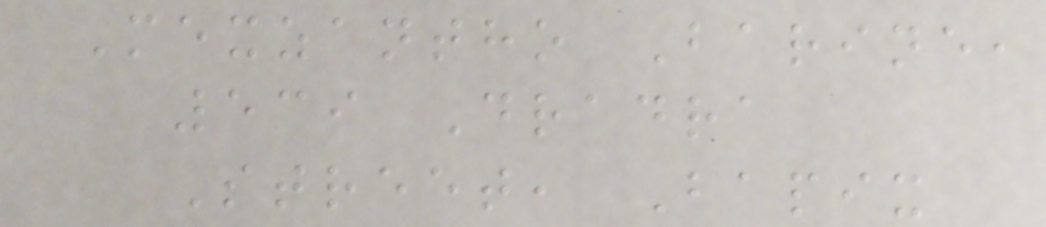Mexzantho Barine,
539 Dradra
Street, Bapix
